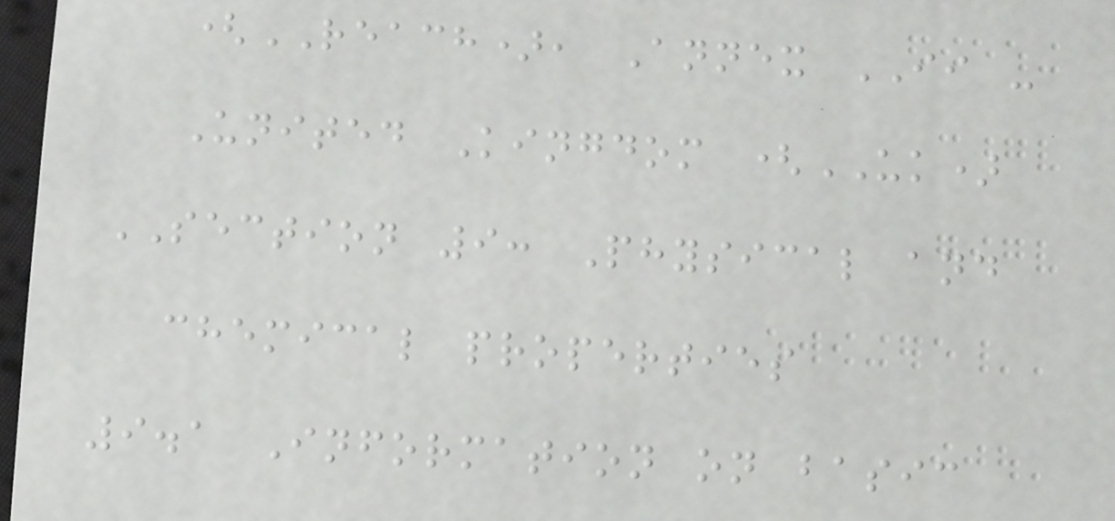(REACH), Annex II -
United Kingdom (UK)
SECTION 9: Physical and
chemical properties
9.1 Information on basic
